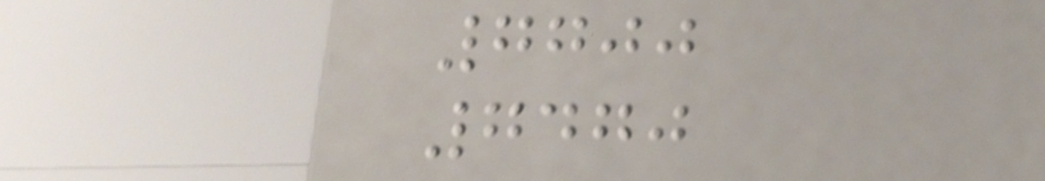7700
7470
